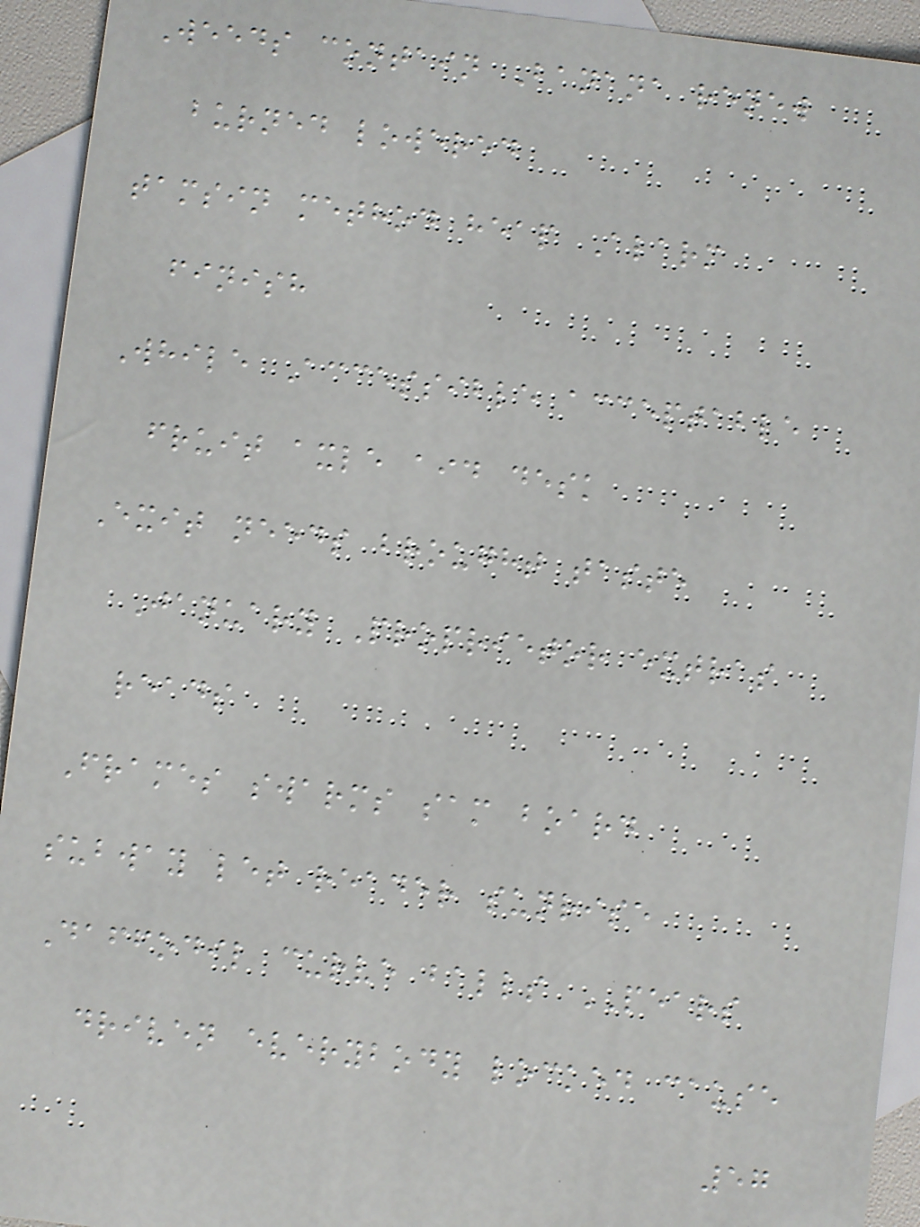Weeds contain Banana renew
burned lowered
tamsin method heap Alarm
finish
While Accessible acceptable
fruit axle aid desk
Exit needs brought taste
January Proprietor extras
reads
Frames swarms sam board
subway let reader sunrise
Daffodil curve balls PEARS
driven everybody locked cause
57
